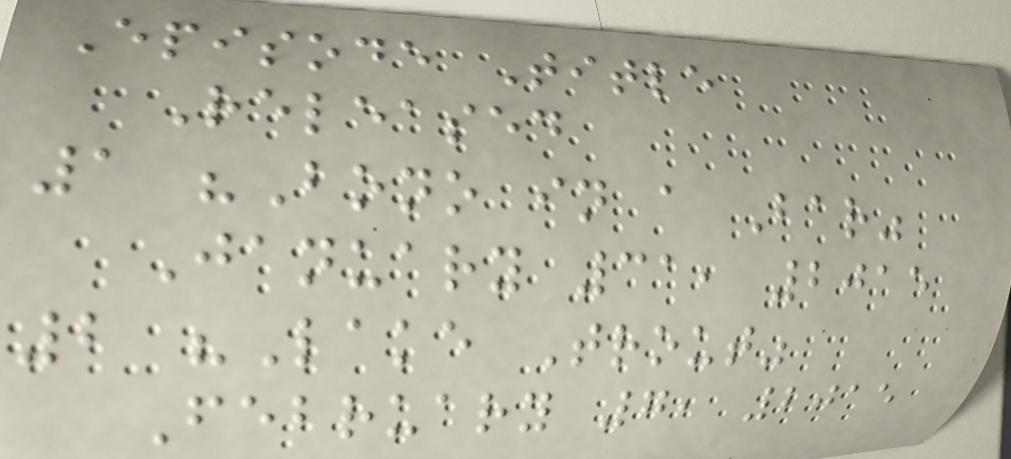Episode Title
Released
1 "Bono in a Bar"
January 31, 2015
2 "Lake Trout"
February 7, 2015
